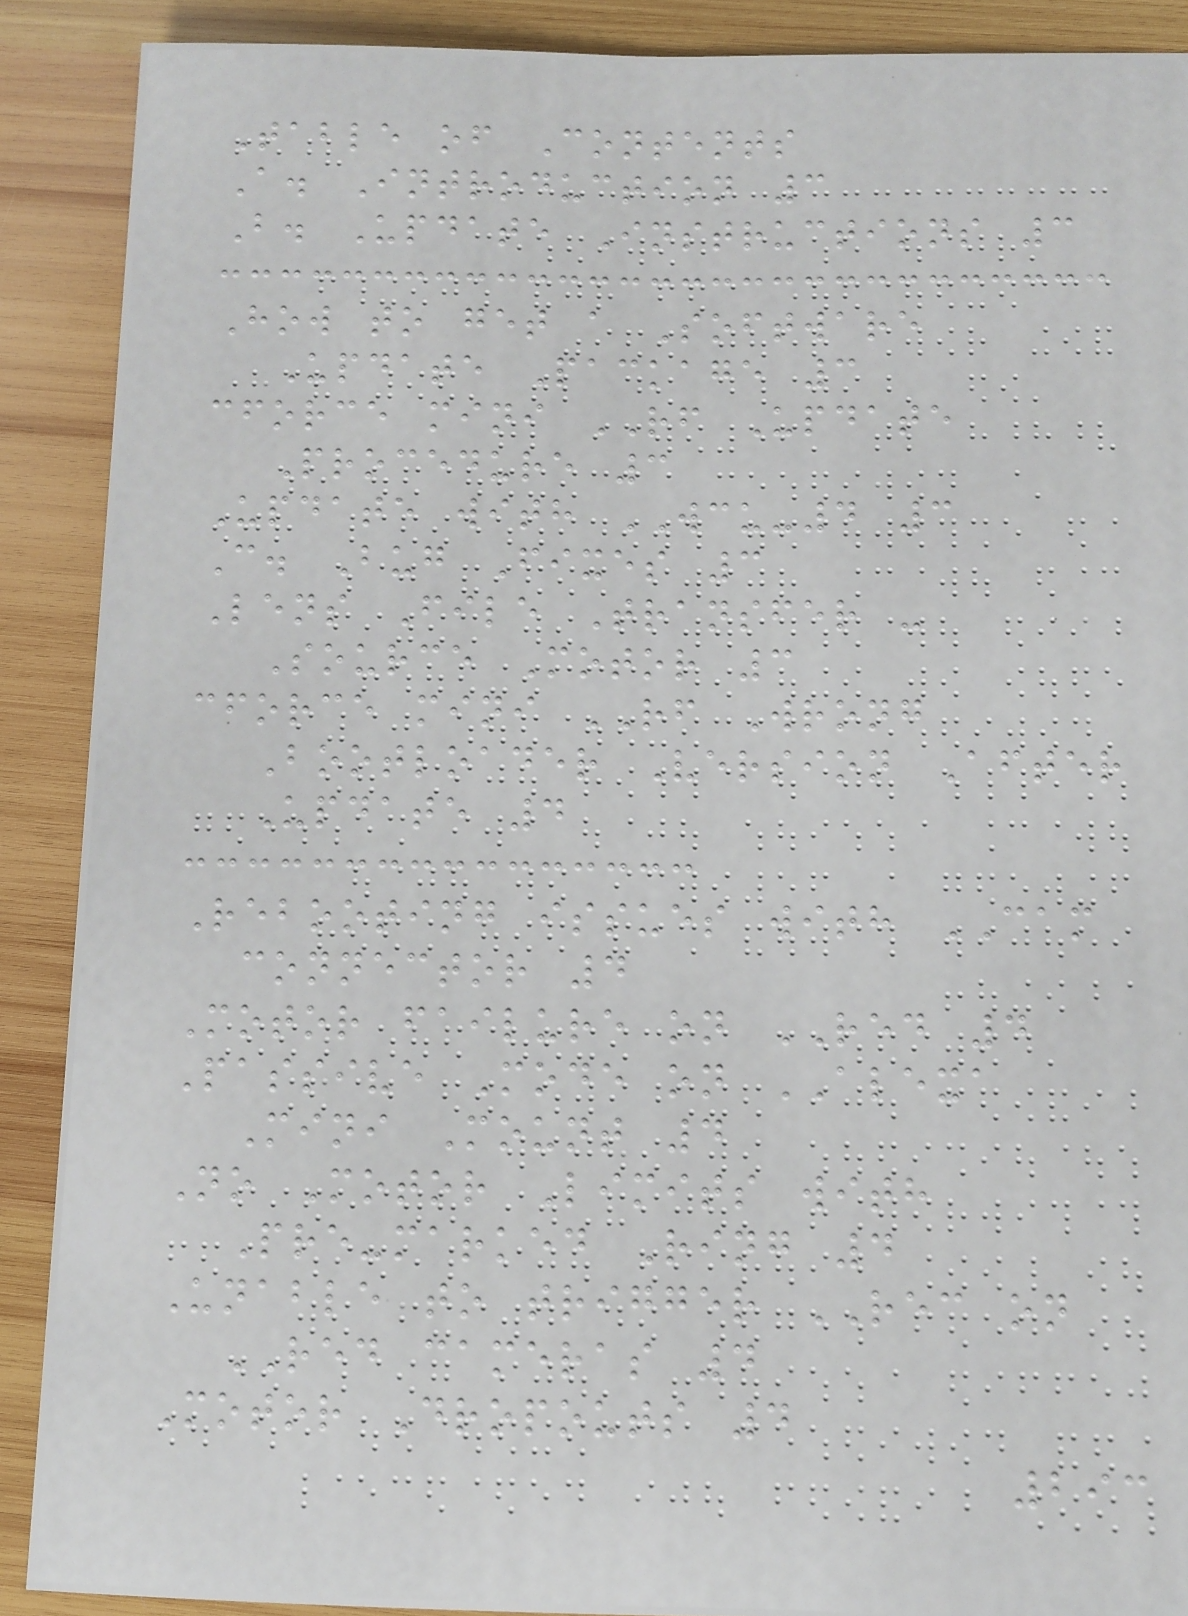Table of Contents
A. Introduction 3
B. Update Instructions 3
How to get a Software
Update Package 3
cforce mini RF Update
Procedure 3
Update with WCU-4 3
C. Bug Fixes 3
Lens File Transfer -
Source Motor 3
cforce mini RF Wrong
Bootloader Version After
Update 4
Rebooting issues with CAM
connector 4
Motor failure on RED 4
Passive Mode on ALEXA
Mini Mount 4
No Motor Limits with
Pre-marked Ring 4
Unable to trigger REC on
RED cameras 4
Motor Dropouts 4
293
